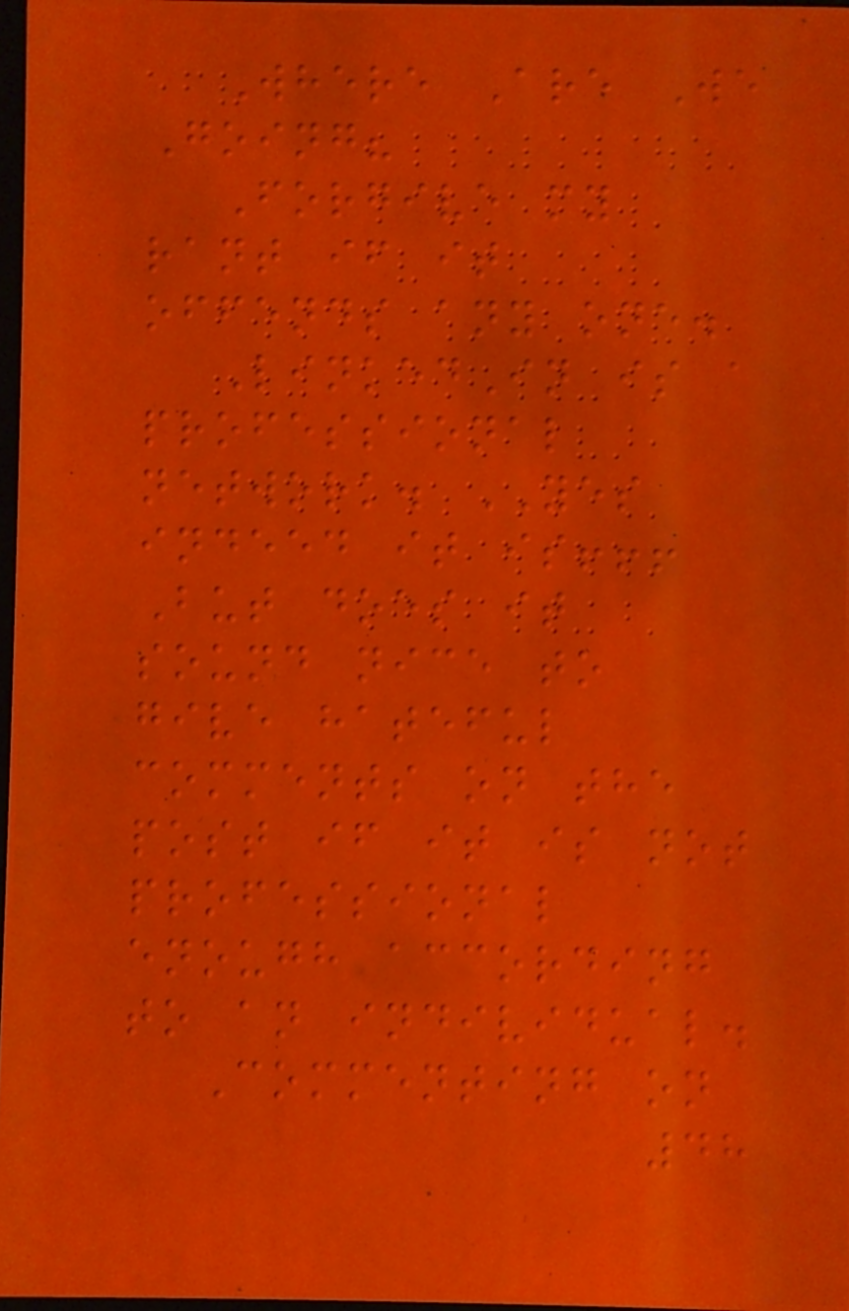Where Are We
Going?
Forgive my
rant if it
offends any one.
LinkedIn is a
professional
network. YES
indeed it is!!!
But does it
sound nice to
give hateful
comments on the
post if it is not
professional
enough according
to an individual.
Commenting on
48
